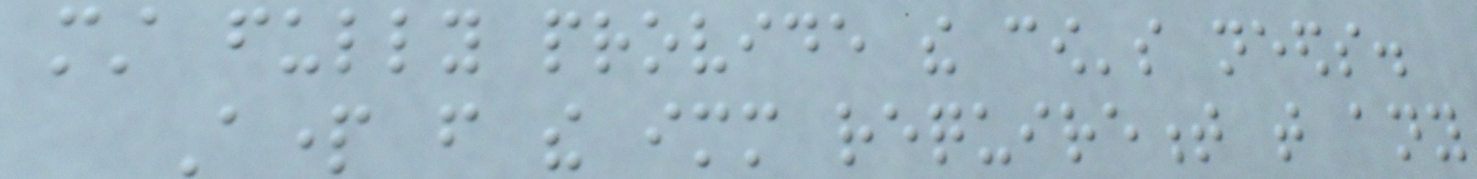must fully provide the cow's needs.
Apart from the immediate requirement that any
